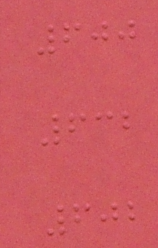600
632
602
